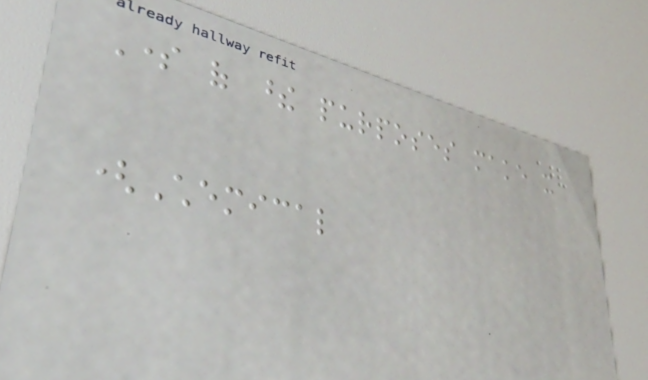Some of these purposes make it
(Chemical
